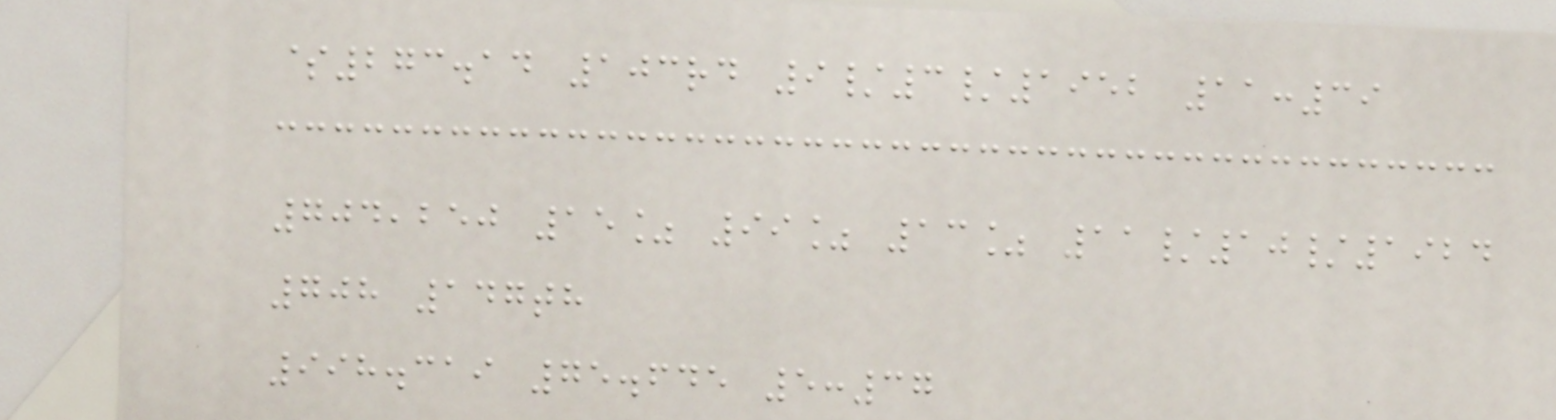$273.14 103rd 9/3/1952 11:39
704,250 15% 99% 13% 11/10/1924
708 147th
998.319 75.645 5:37
